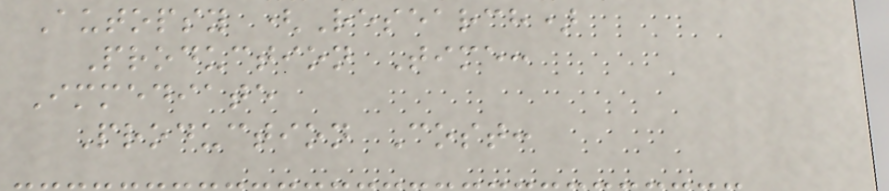Autopsy (Research)
Production Time:
Immediate
Production Cost:
